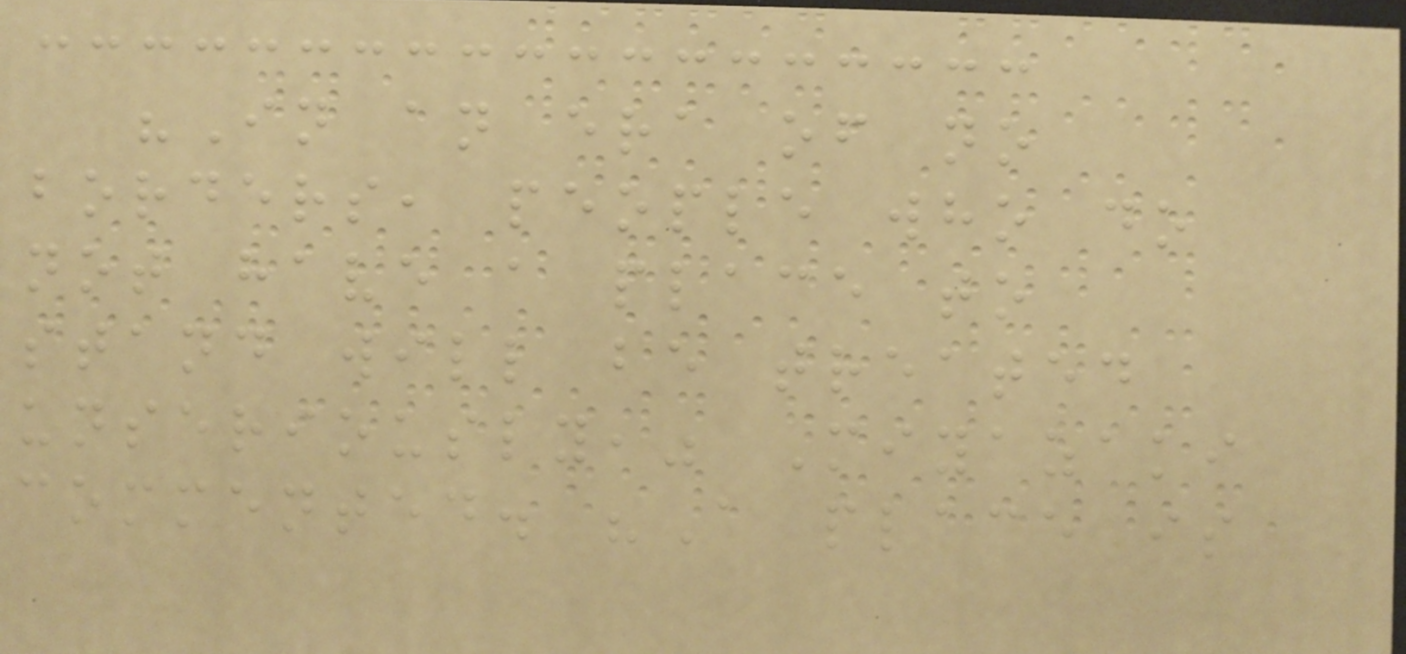"In an era of no
borders, people who do
not have a place to
stand will be treated
unseriously," Miyazaki
commented. "A place is
